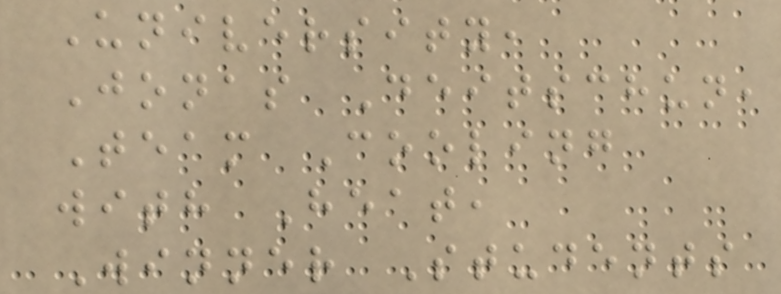University,
Jonas Deitschun,
Team Cooling
with Heat,
Winner Students
